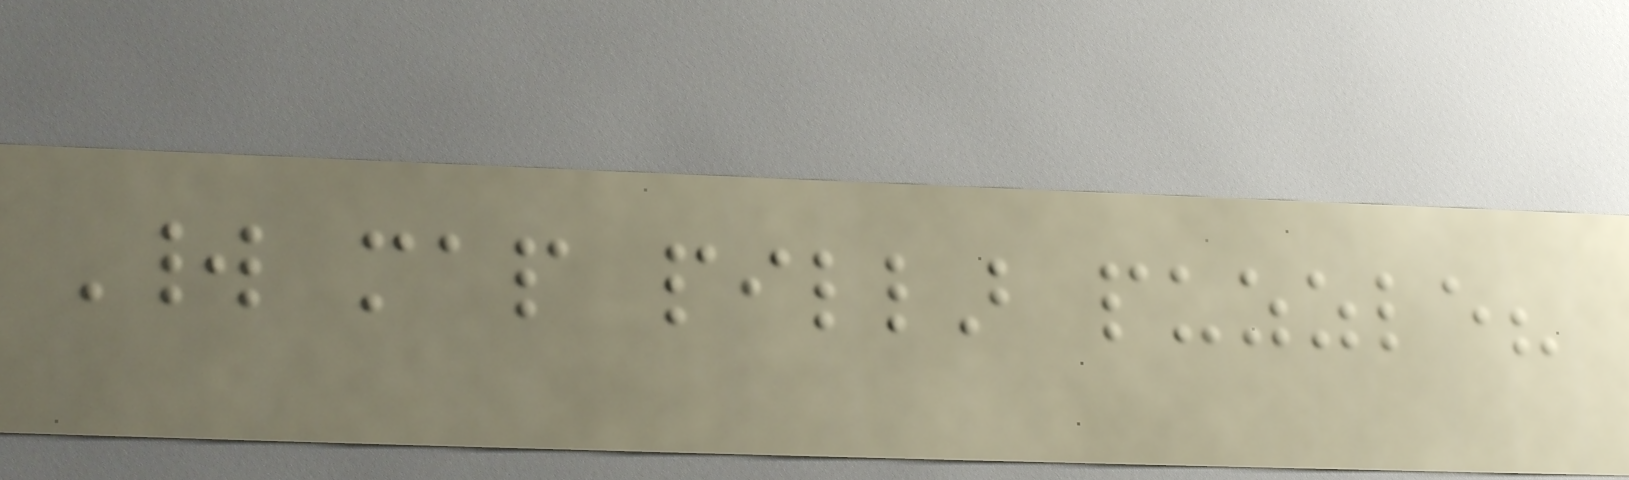World map pillar puzzle?
